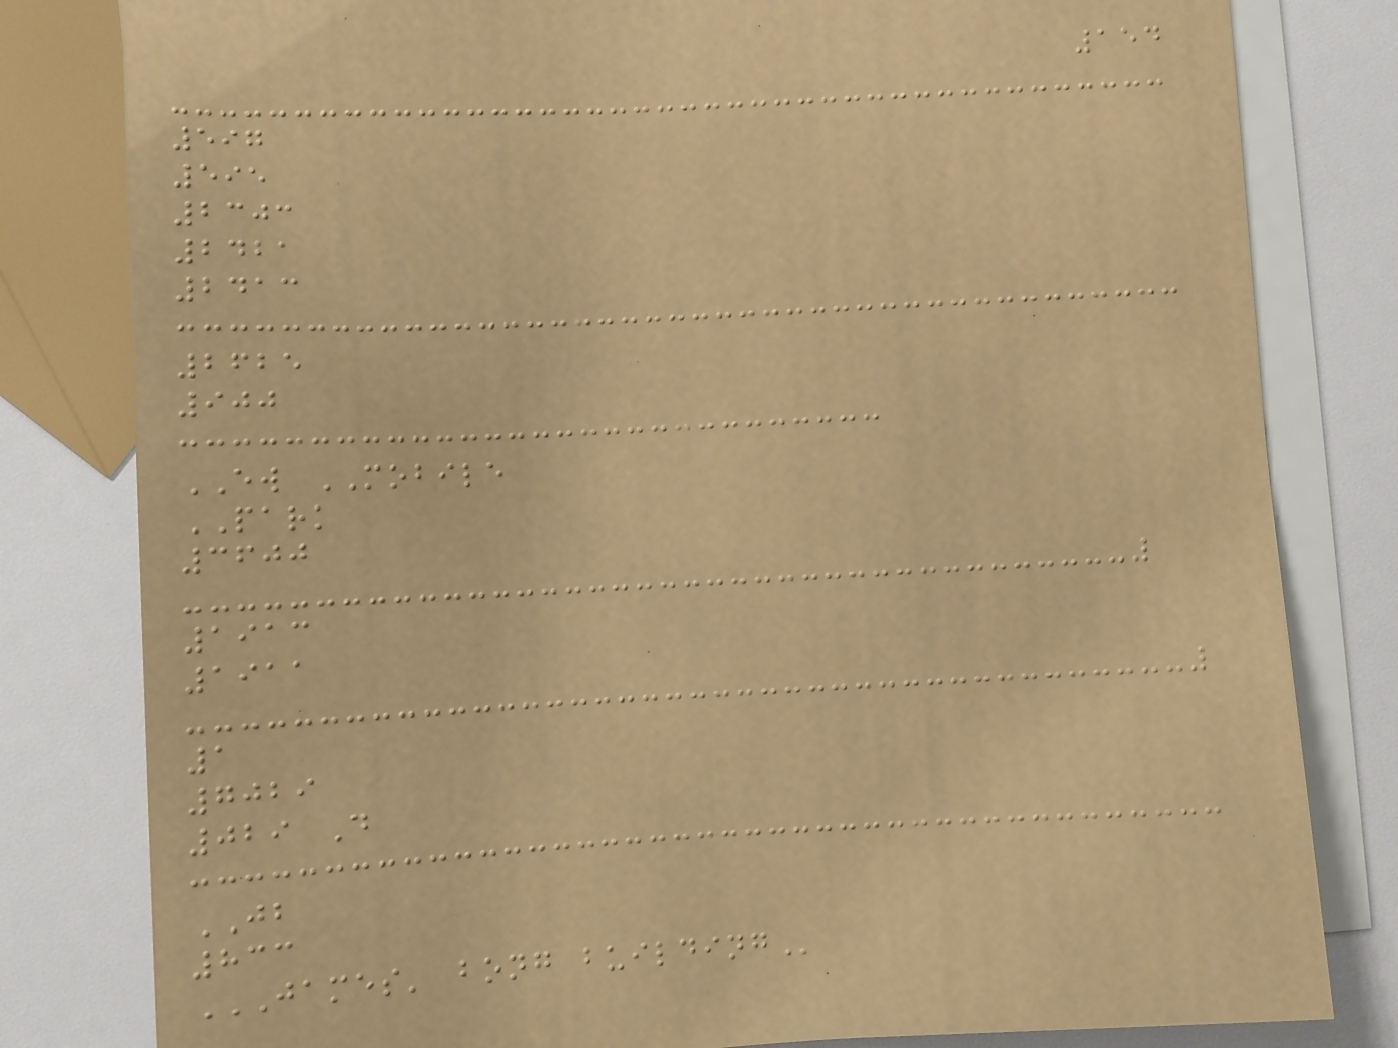154
597
595
2303
2421
2413
2625
900
EW MOBILE
PARK
3600
1913
1911
1
7029
029 D
JB
833
JAMES' BONG BUILDING
